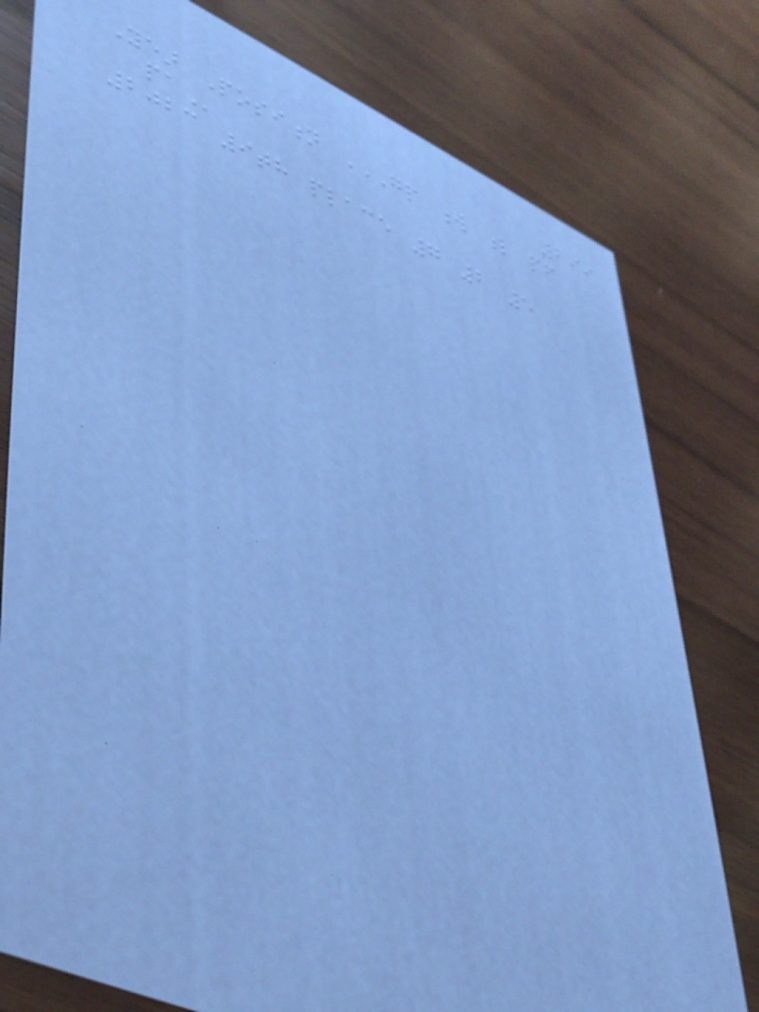299
Year Position GP W L PF
PA
2023 9th place 7 2 5
